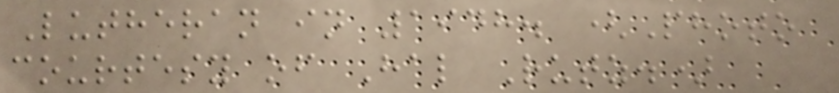Lutheran in 1948. (Photo
courtesy of Hal Rutz.)
